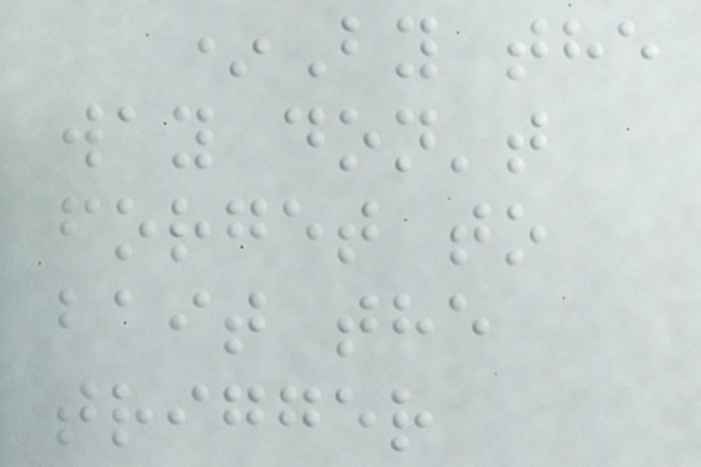*By the
way don't
forget to
bait the
trigger
